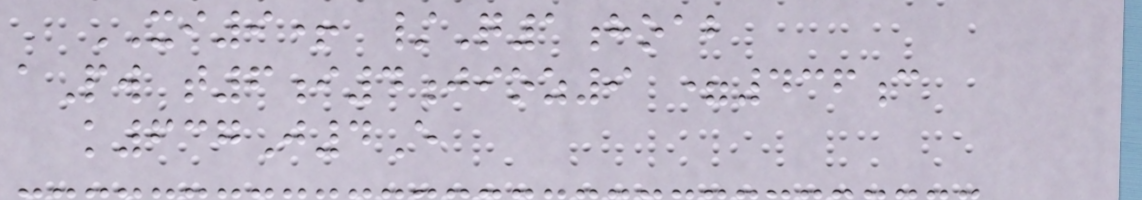XI9+ /Q1hoab
aPw t6i4jioz9 =436c
k637J4E
